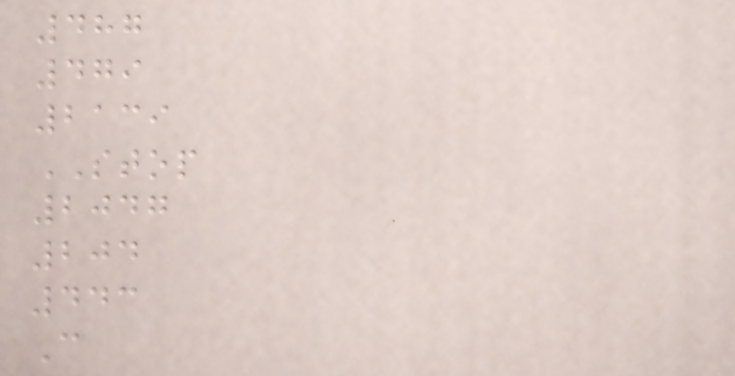487
479
2139
STOP
2047
204
443
C
